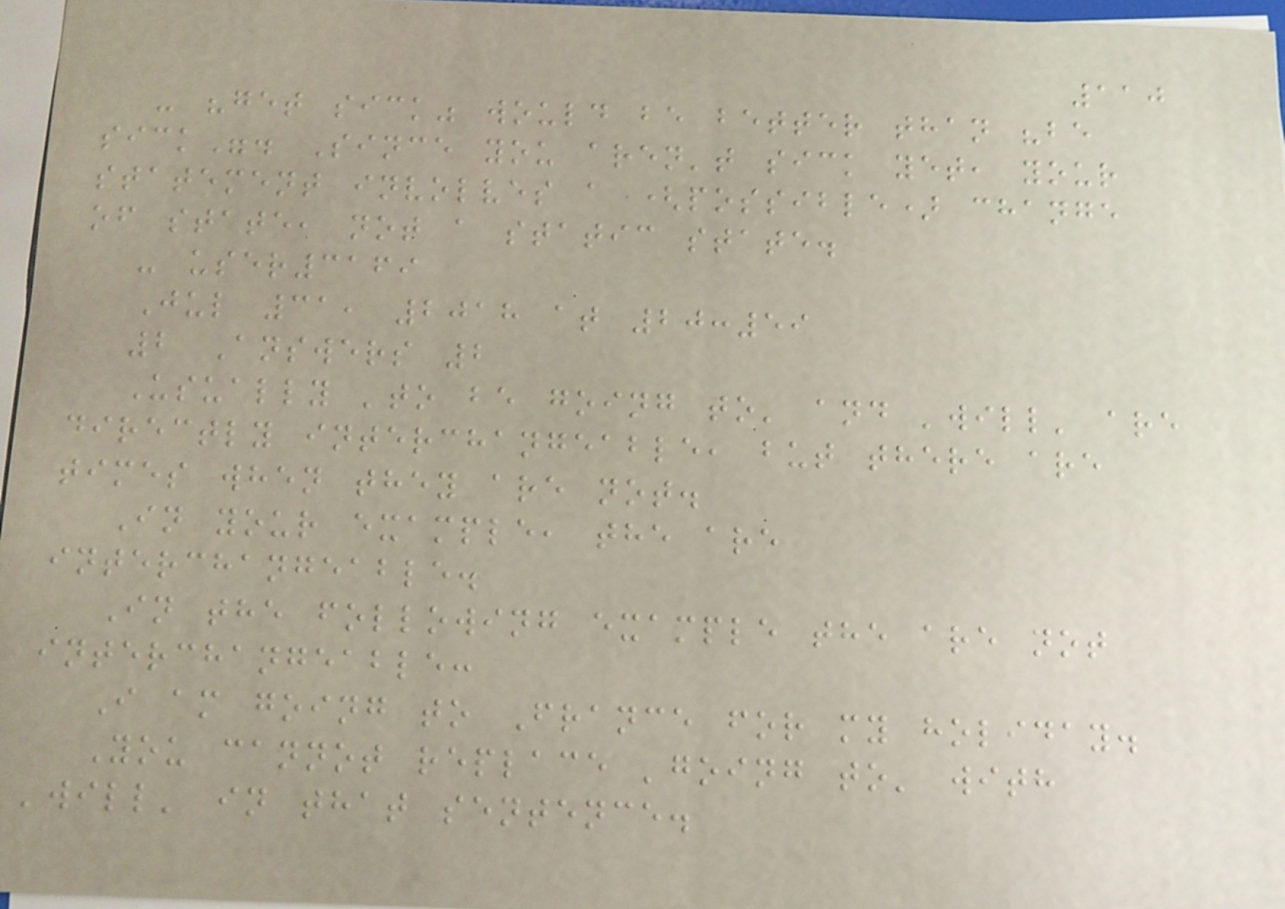110
- "get sick" would be better than "be
sick". Since you aren't sick yet, your
statement involves a (possible) change
of state, not a static state.
- user3169
Jul 31, 2018 at 20:59
2 Answers 2
Usually 'to be going to' and 'will' are
directly interchangeable, but there are
times when they are not.
In your example, the are
interchangeable.
In the following example the are not
interchangeable:
I am going to France for my holiday.
You cannot replace 'going to' with
'will' in that sentence.
